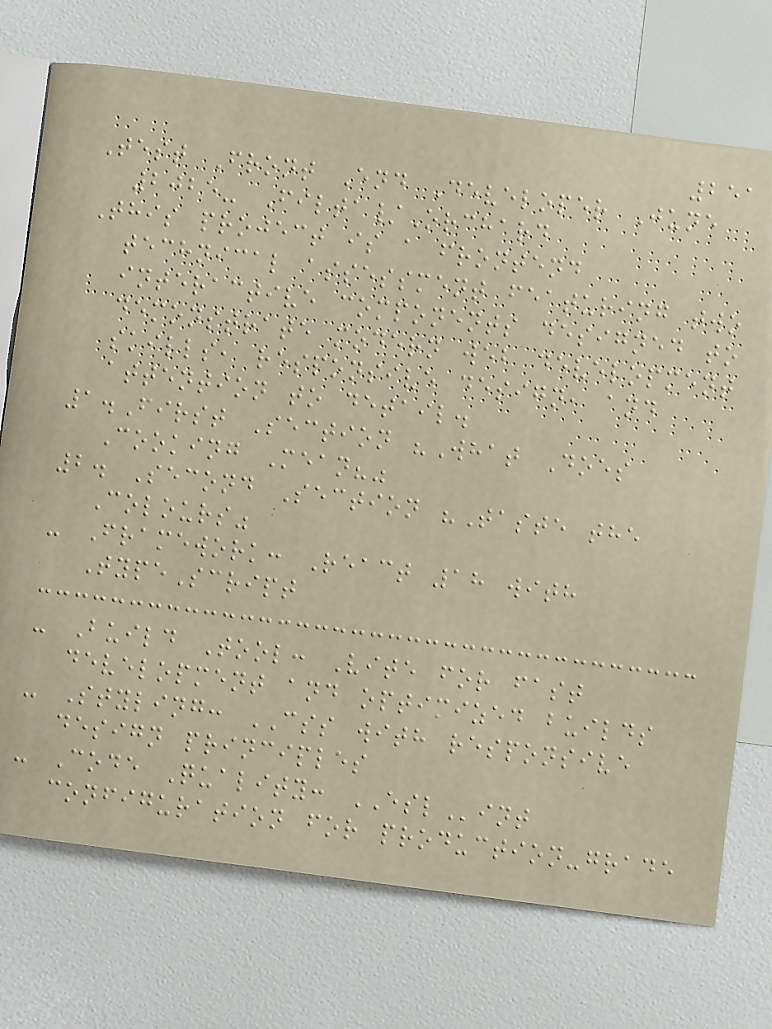251
Test Front End Developer June
2025- Filta/Orchard
This project is a frontend
technical assessment featuring two
interactive components designed to
demonstrate modern web development
skills, responsive design, and
attention to detail.
1.First Section "What Does
Cooking Mean?"
2. Second Section "Taste the
Colours"
- Framework: React 18 with
TypeScript
- Build Tool: Vite for fast
development and optimized builds
- Styling: CSS with responsive
design principles
- Code Quality: ESLint
configuration for production-grade
